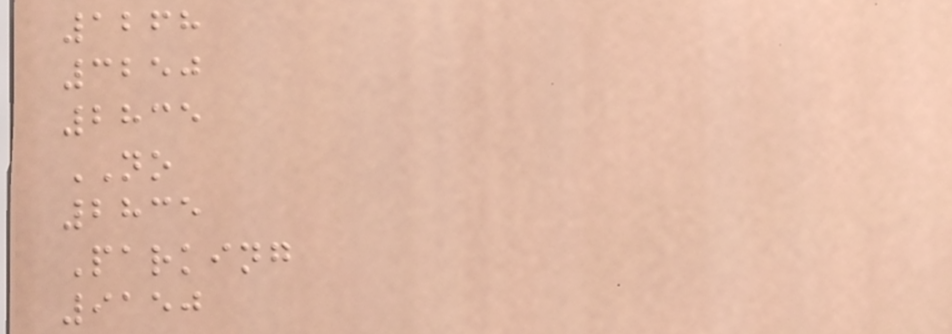1268
3250
2835
NO
2835
Parking
9150
